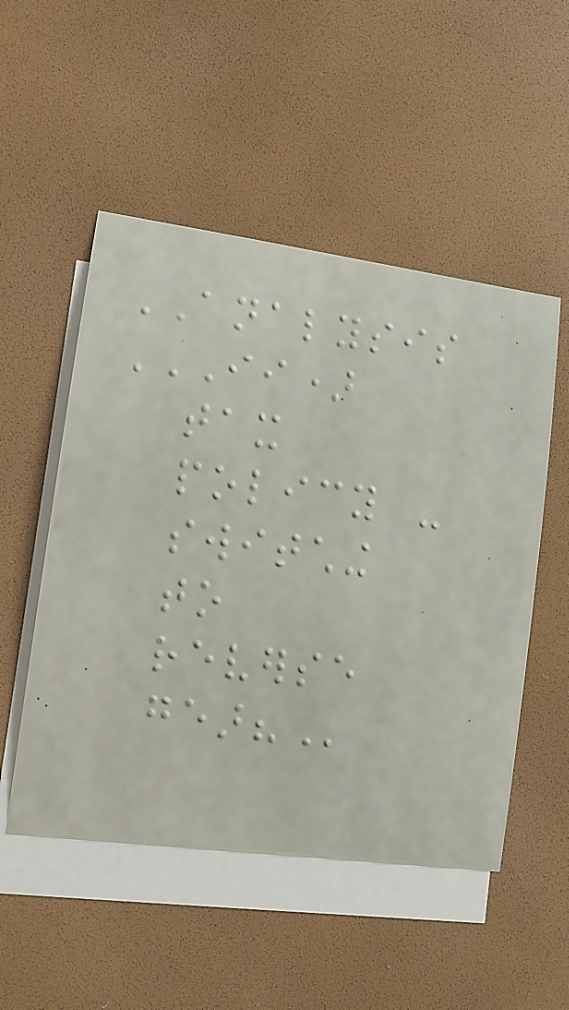ANALYSIS
II)
TAX
POLICY -
SWITCHING
TO
REVERSE
GEAR?
